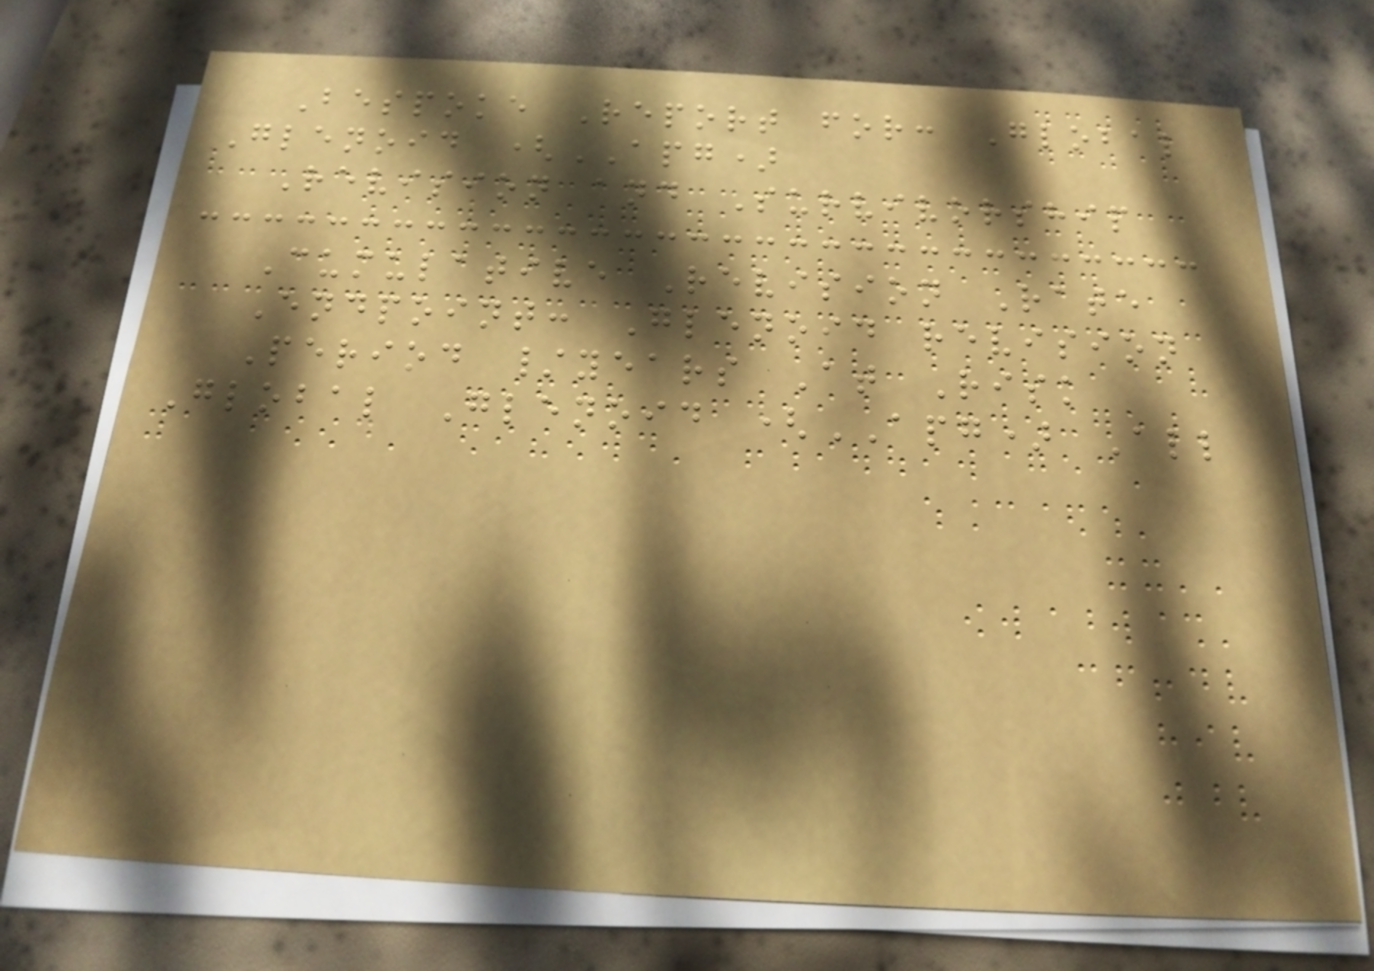Bespoke Report for: Global
Glenoid (APG)
Revision and Survivorship
Cumulative Revision Rate
Endpoint: Glenoid revision
Period /years At Risk
Global Glenoid (APG) All
